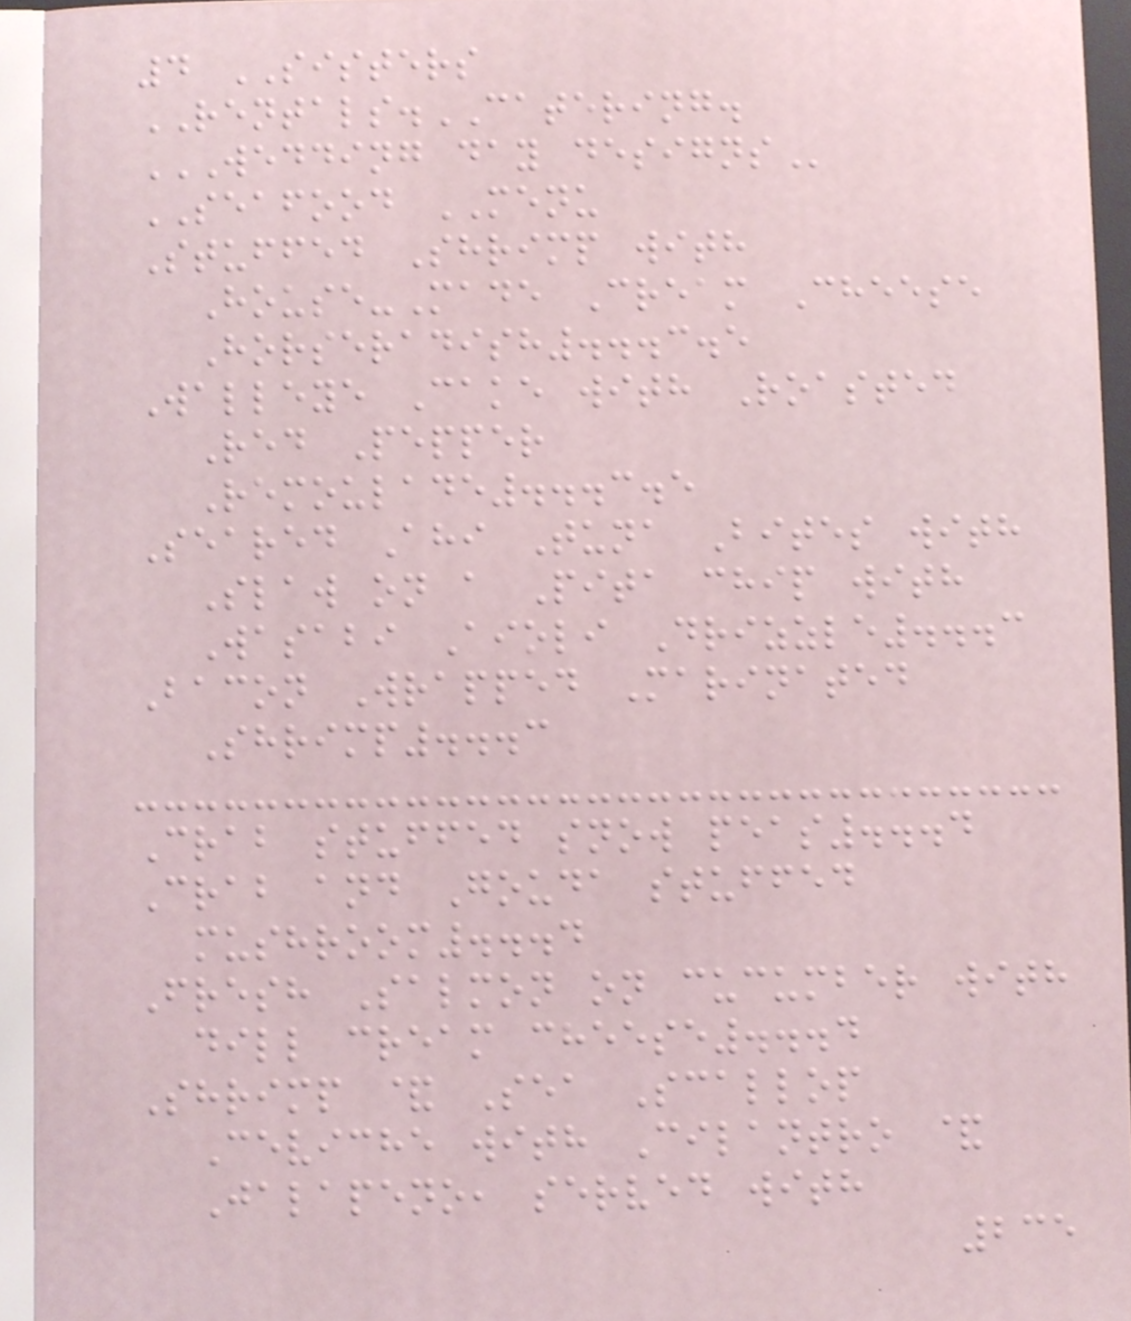4 SISTERS
RENTALS.CATERING.
WEDDING DAY DESIGNS
SEAFOOD MENU
Stuffed Shrimp with
House-Made Cream Cheese
Horseradish...3.5
Walleye Cake with Roasted
Red Pepper
Remoulade...3.5
Seared Ahi Tuna Bites with
Slaw on a Pita chip with
Wasabi Aioli Drizzle...3
Bacon Wrapped Marinated
Shrimp...3
Crab stuffed snow peas...4
Crab and Gouda stuffed
mushroom...4
Fresh Salmon on cucumber with
dill cream cheese...4
Shrimp & Sea Scallop
Ceviche with Cilantro &
Jalapeno, served with
235
